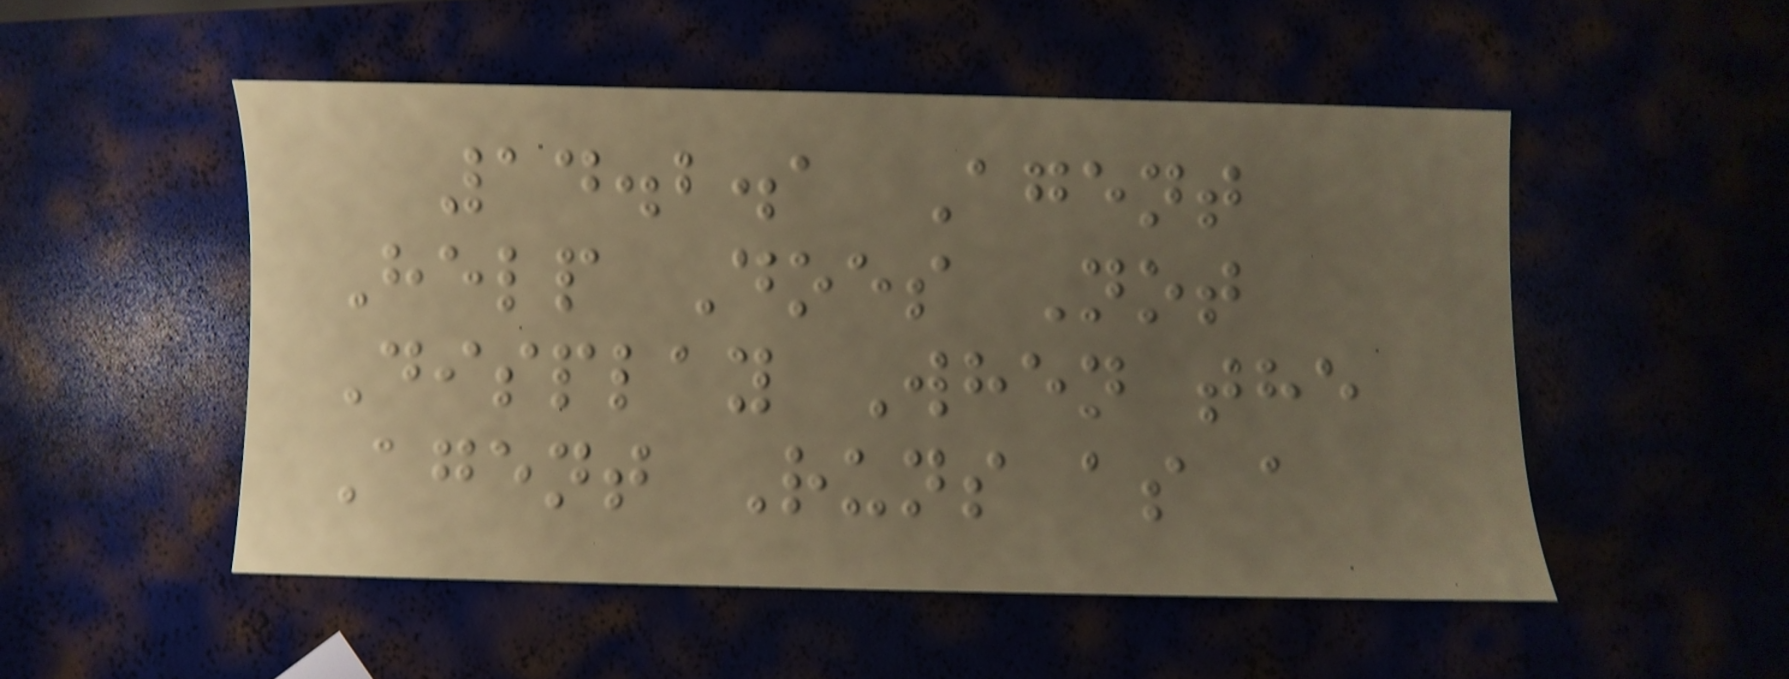14.2.1 Agent
Help Does Not
Display When the
Agent Runs as a
